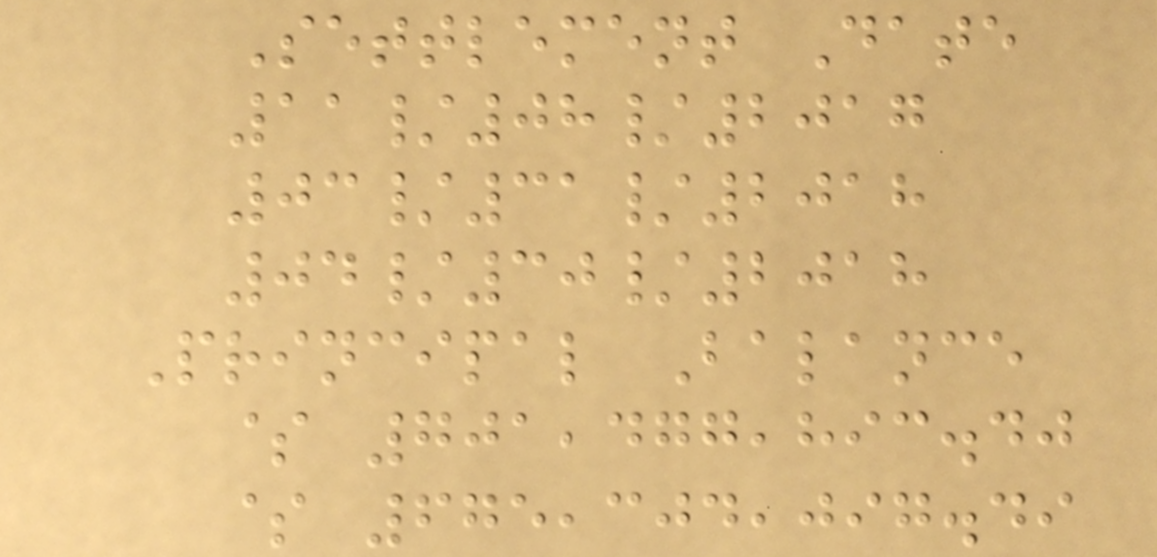Settlement Date
11/08/2017
03/31/2018
04/30/2018
Principal Balance
$ 701,477,893.40
$ 675,304,097.49
